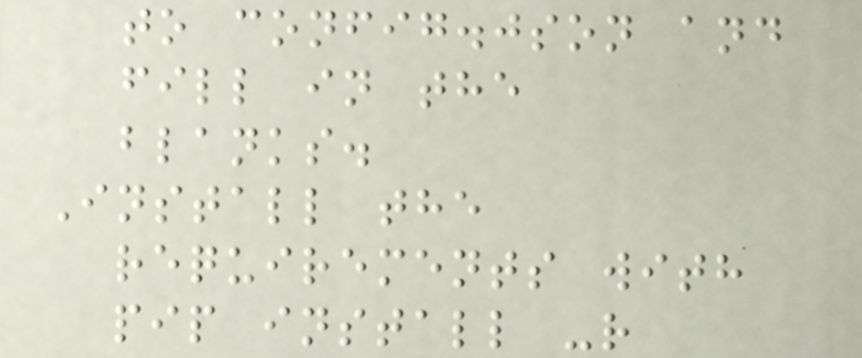to config.json and
fill in the
blanks.
Install the
requirements with
pip install -r
